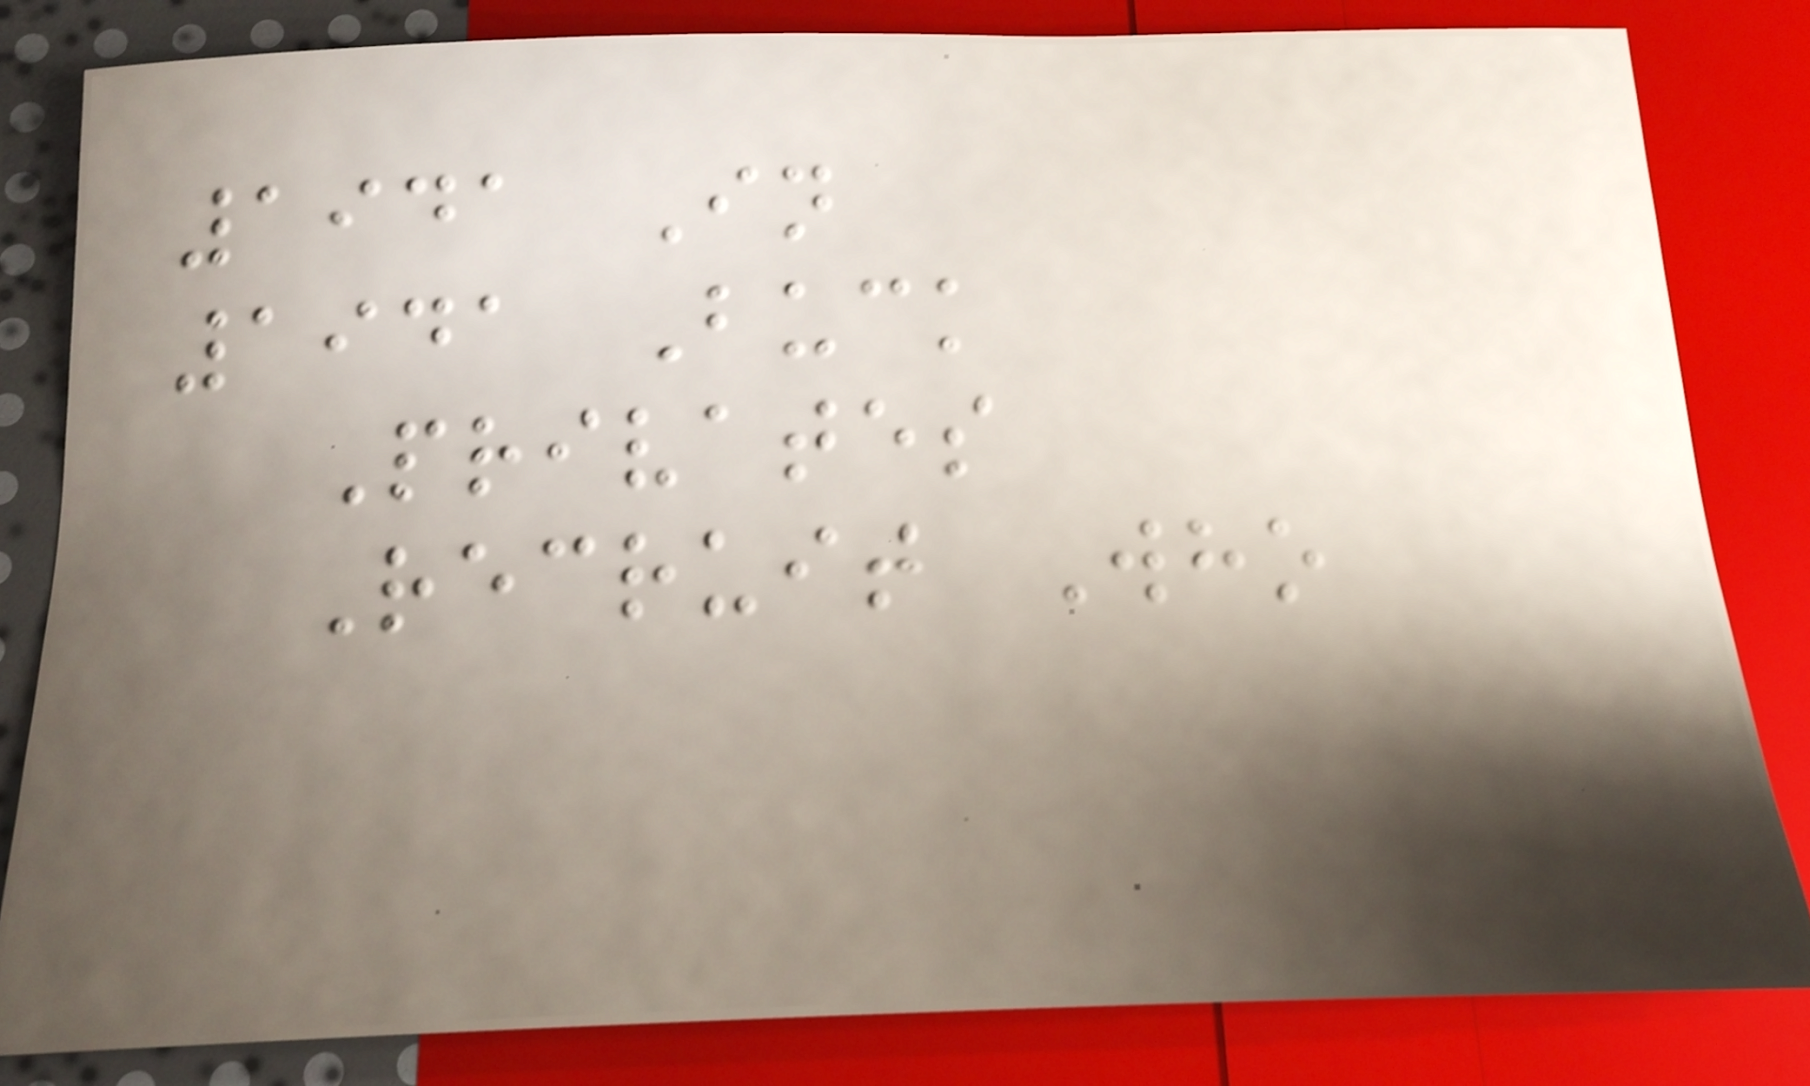1941 In
1941 Buck
Privates
Recruit Who
